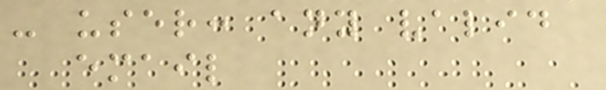- user: any valid
email
